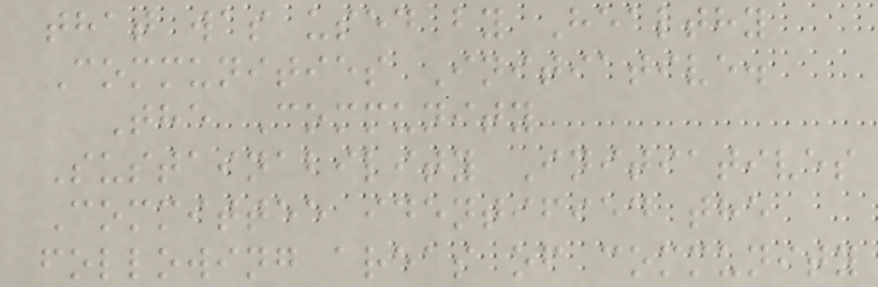that was used by Healthy
Communities Initiative.
The Community
Sustainability Initiatives
Committee identified the
following areas of community
